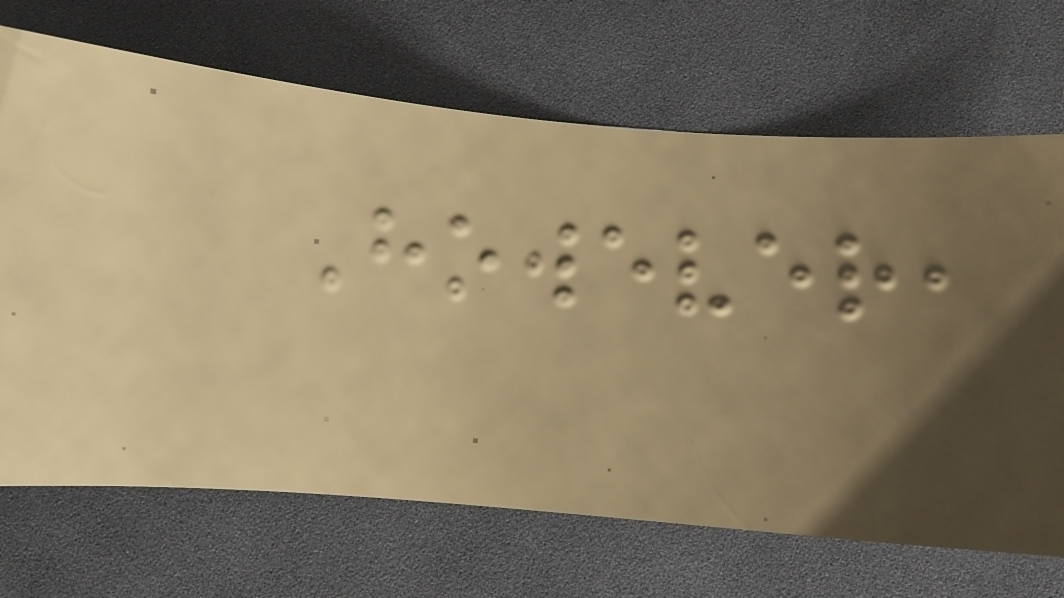However,
